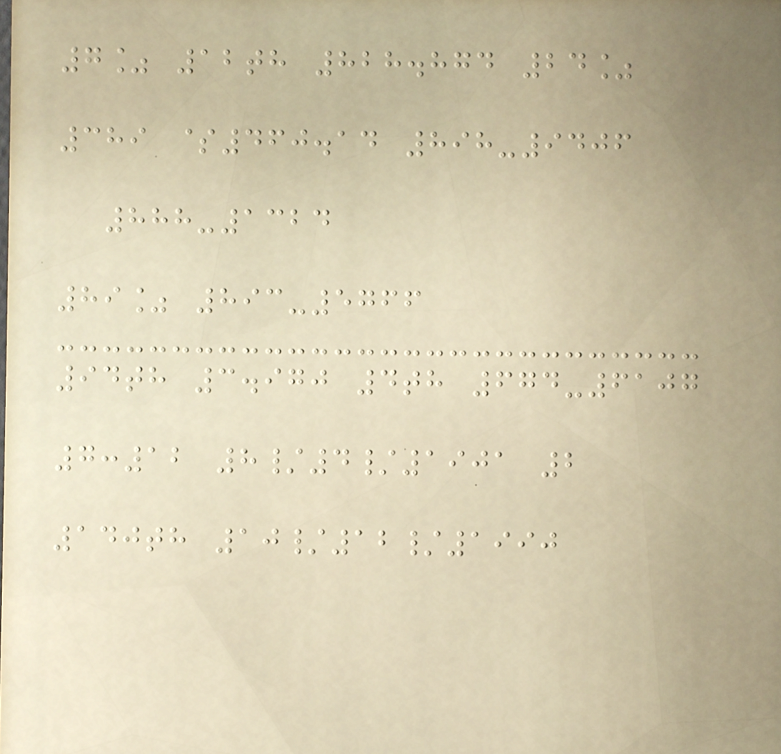7% 12th 828.874 24%
389 $460.14 898-9406
888-1324
89% 893-5766
94th 3.970 4th 674-6107
7:12 8/4/1901 2
140th 10/12/1990
